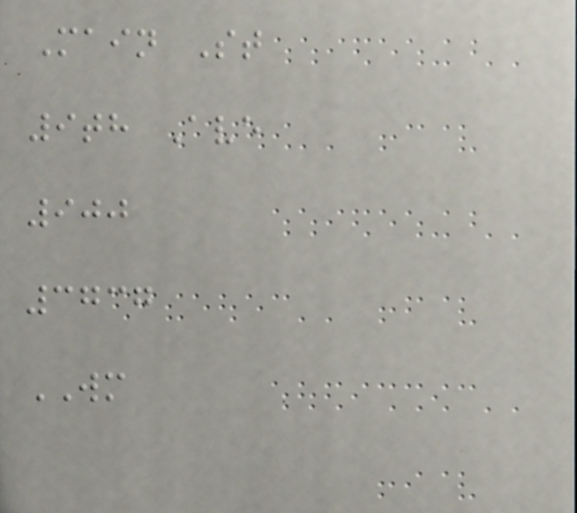Main St
9th Ave
900
3737
WM
